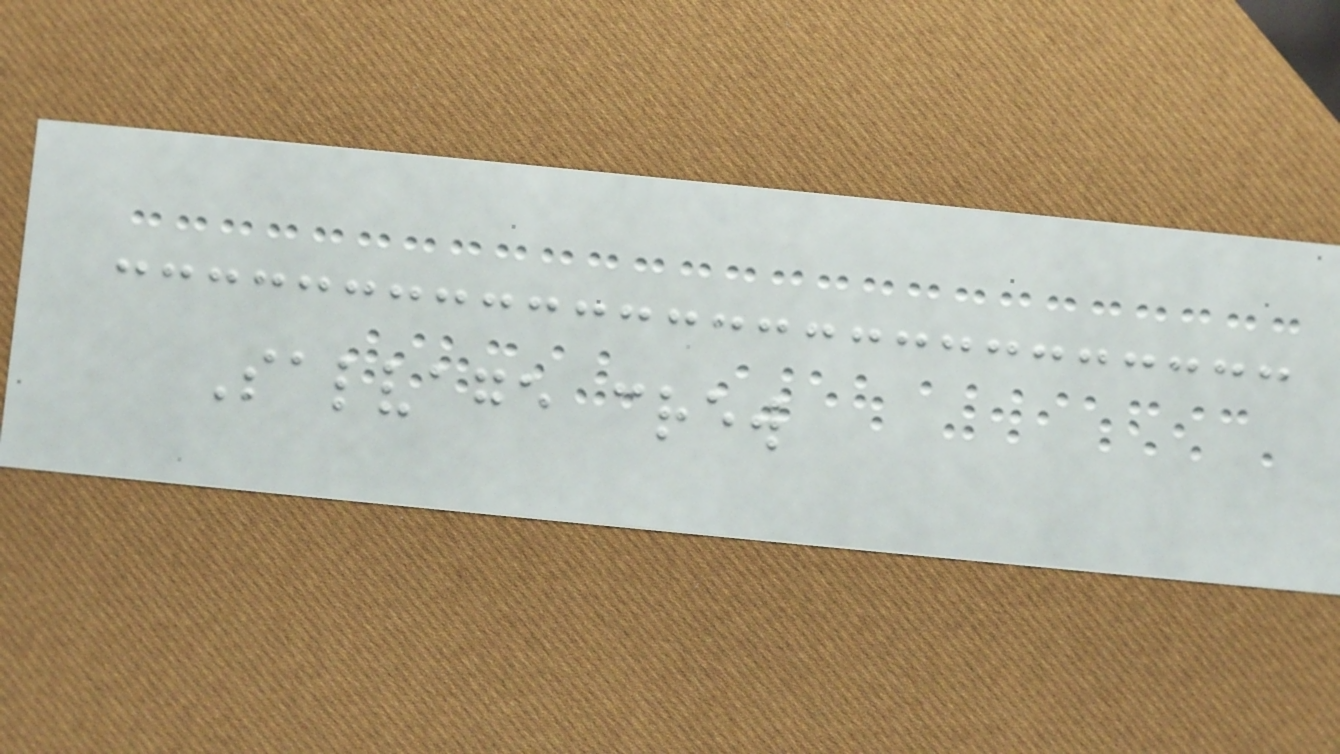Salvage crew
